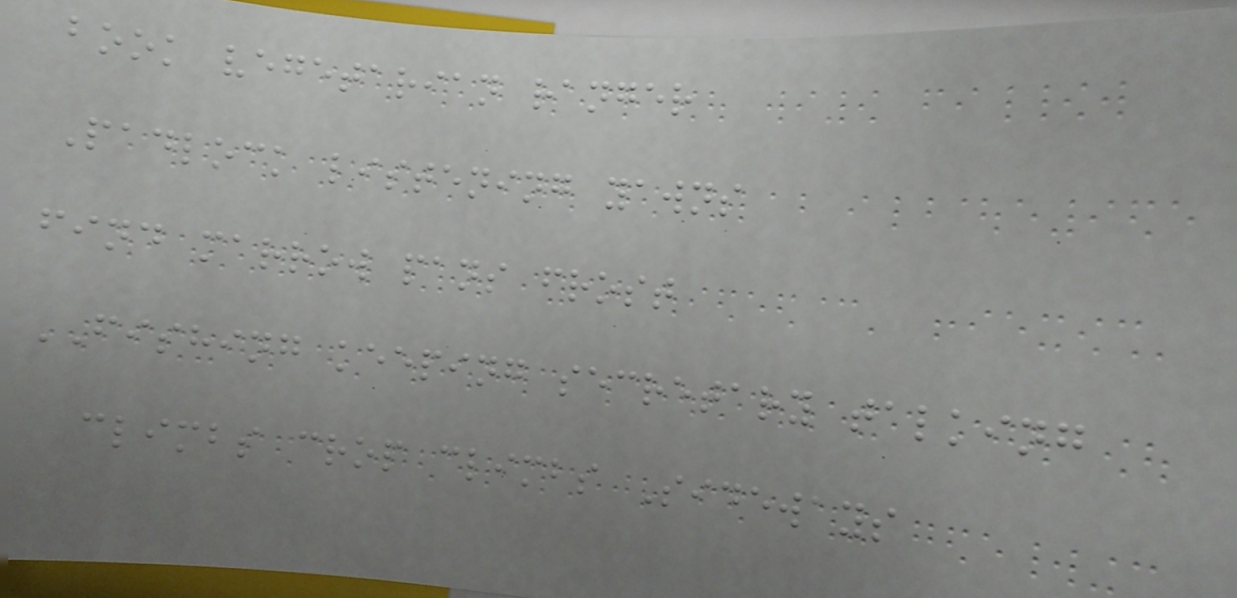book vegetarian ranger
Padlock listening yawns
find marrow pans frost
FISHING keeping secretary talking
climbs crop climbs Sideways
